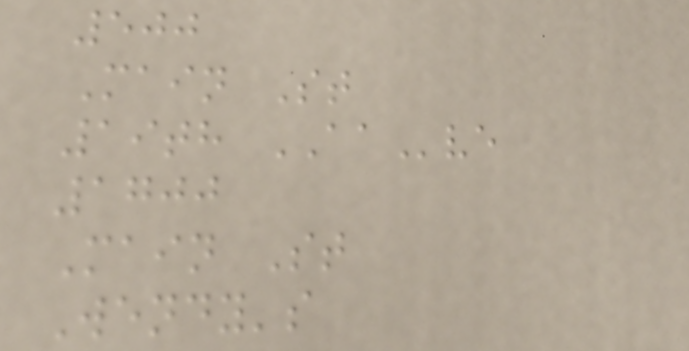500
Main St
19th AAve
1700
Main St
Wendy's
